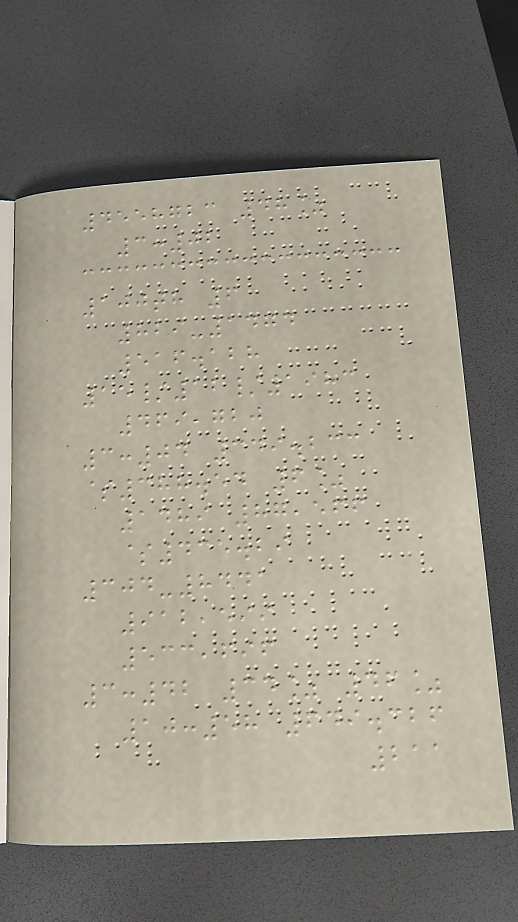4558723 48%
3:02
100th 6
829-1474
516.128
15/12/1983
469,720
3:04 349.233
$388.54 6%
1489 87,566
$435.29
304-8441
912,599
533,696
3:42 34% 46%
10:58 649.326
211
